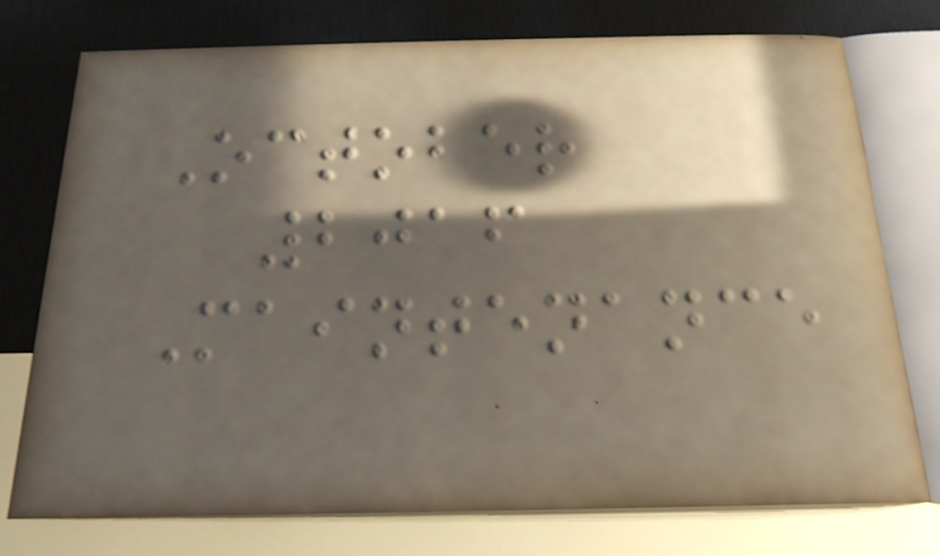October
2016
Maintenance
